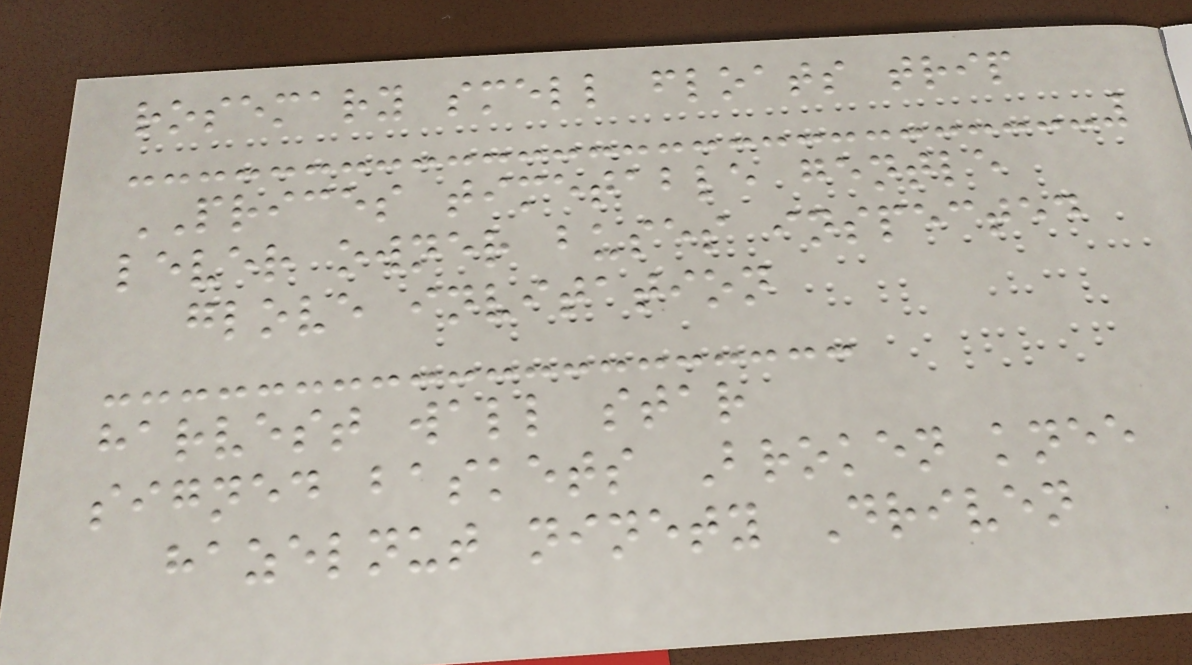rosemary smell floats trip
PRICES timetable gentle
lever owner buses inspected
glove invitation
harvest wall star
signed baskets Broken knee
hazelnut ninety Driven
